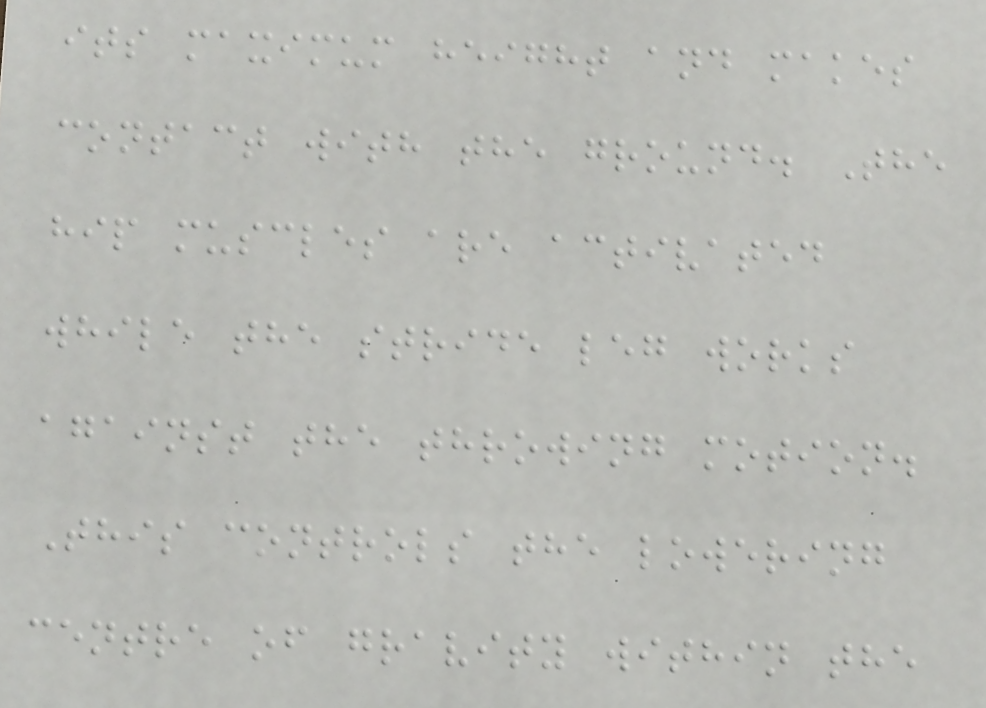its maximum height and makes
contact with the ground. The
hip muscles are activated
while the stride leg works
against the throwing motion.
This controls the lowering
centre of gravity within the
